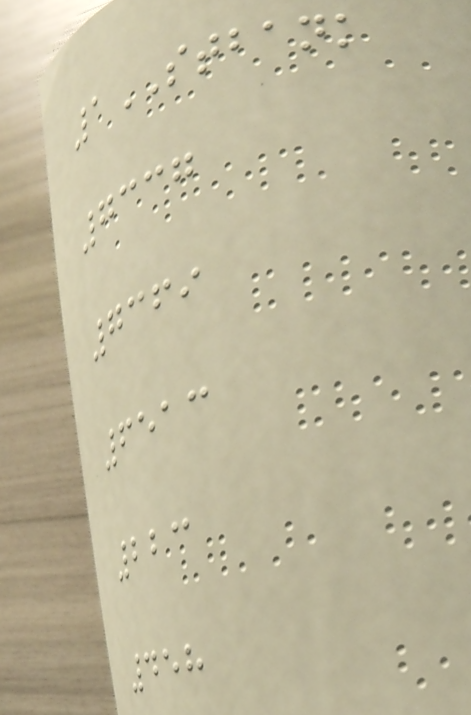1STBANK
7337
7369
6513
223
458
